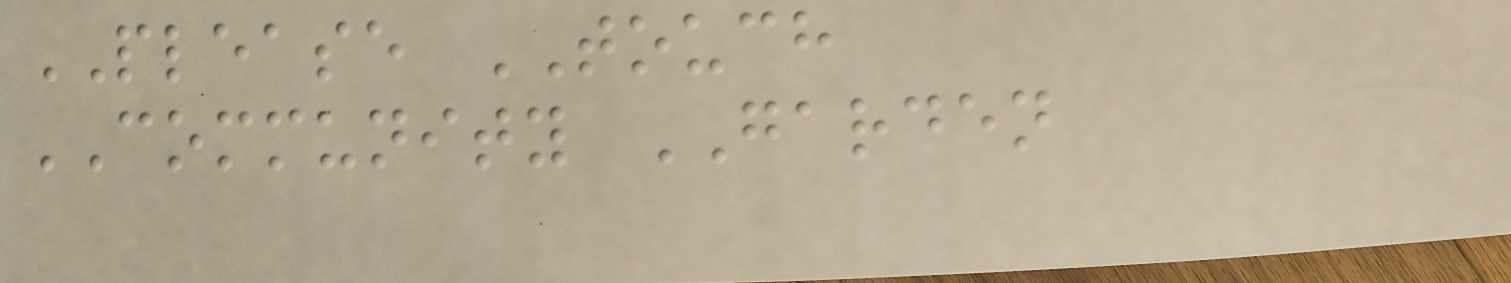PLEASE TOUCH
COMMUNITY GARDEN
